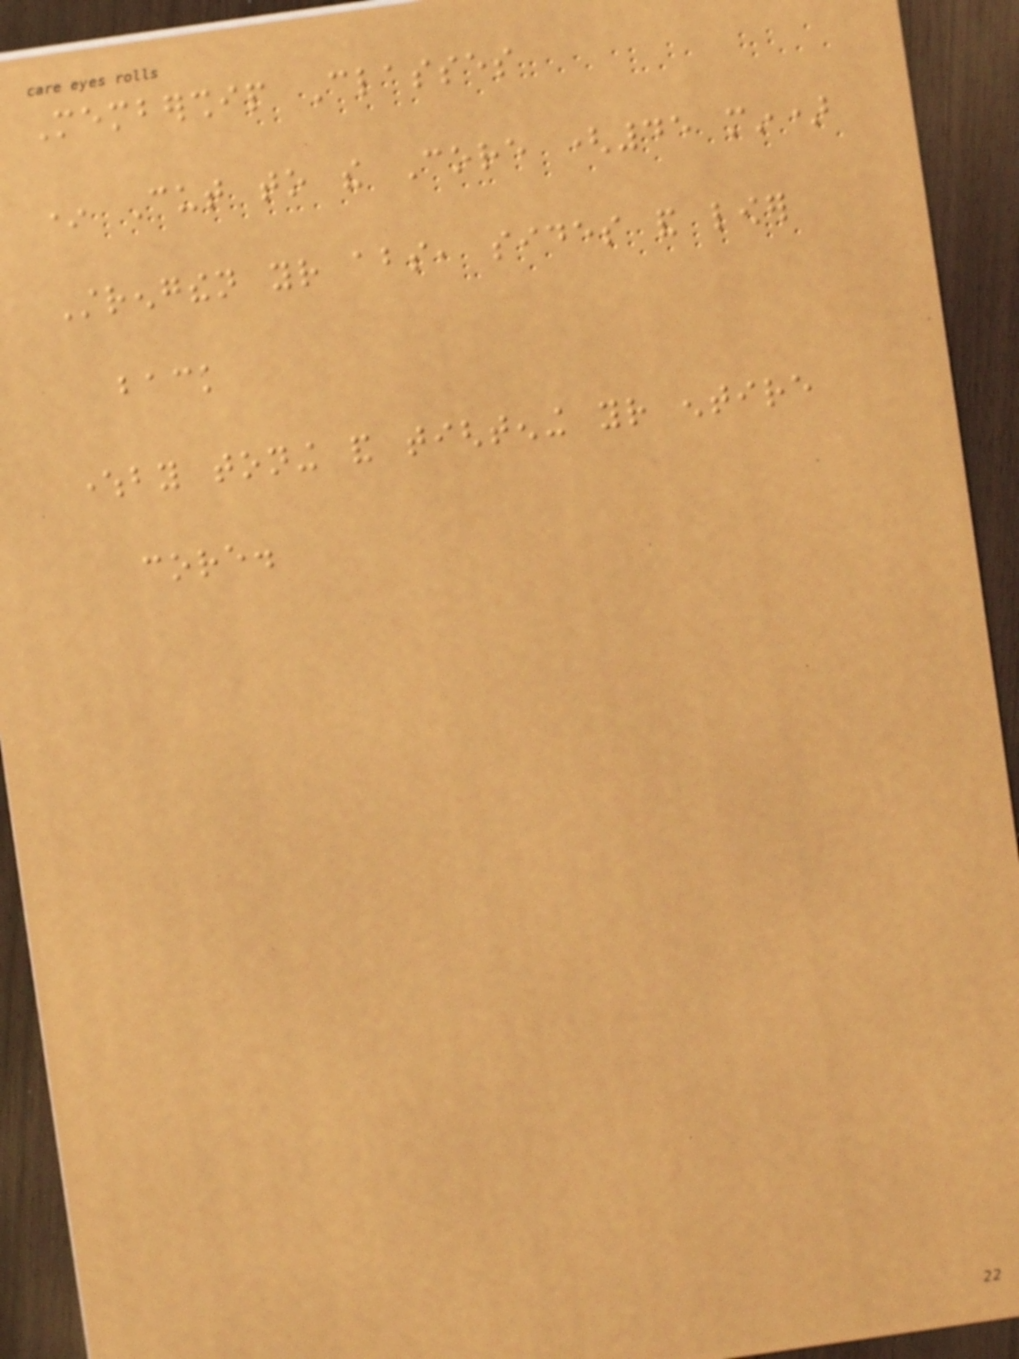Membership Classes
* Cut to the Core (45 min)
Strengthen your abs, sides and lower
back
whereby toning and tightening your entire
core.
